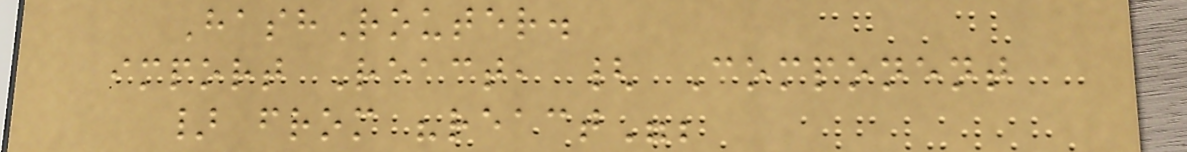HashRouter.
import React, { Component
} from "react";
